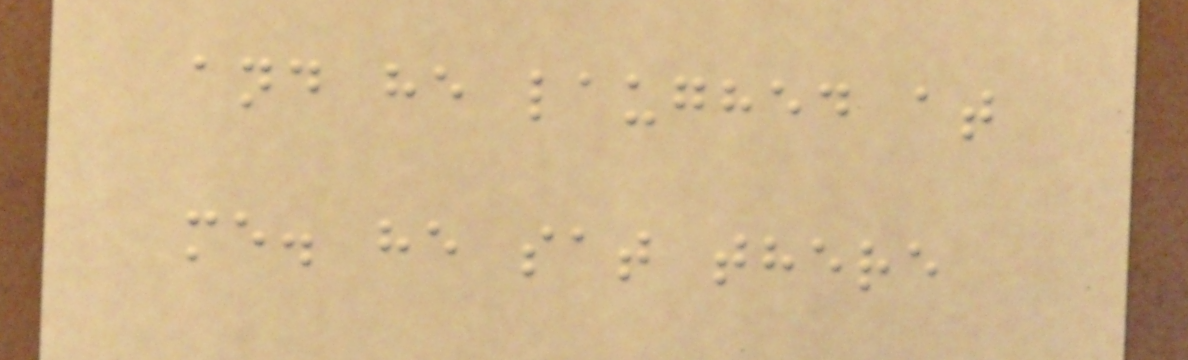and he laughed at
me. he sat there
